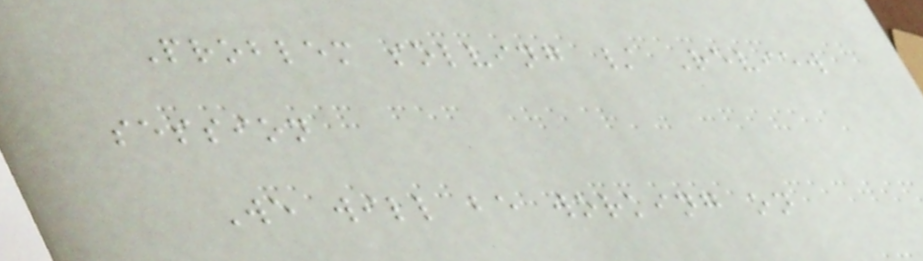Problem solving / Review
session
We will be working on
